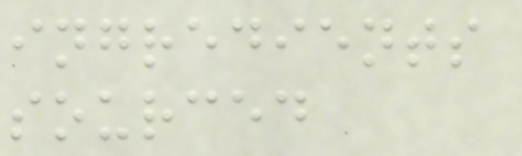ingredients
sourced
